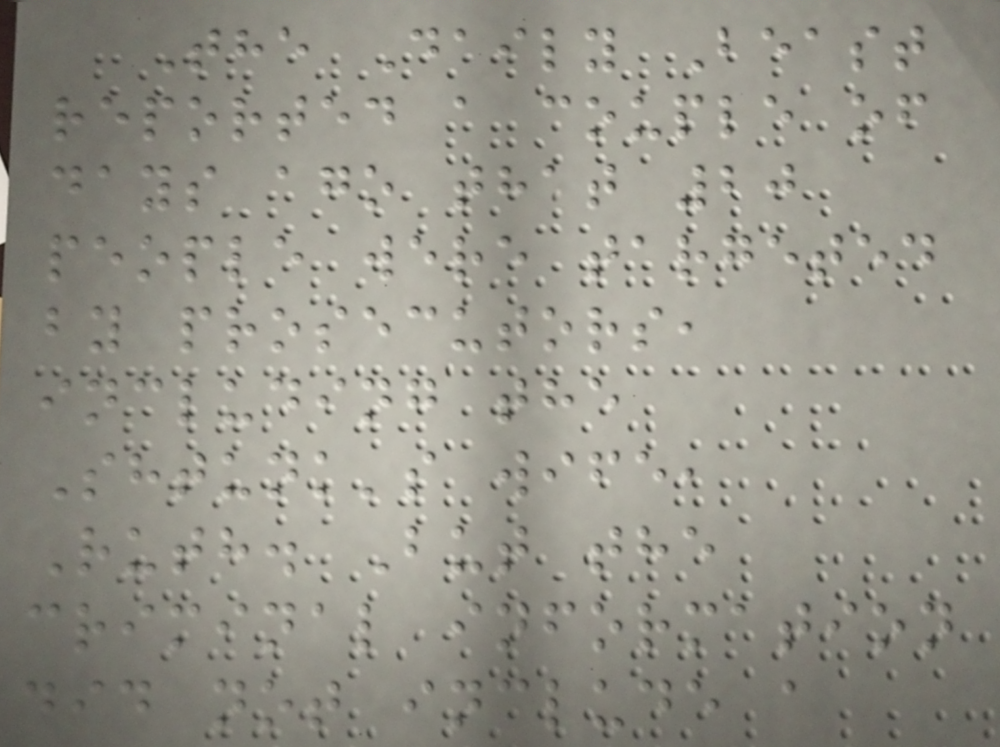The Daily Beast
reported a couple of
days ago that 20
people were targeted
by prosecutors,
including the
Shtunk's wife,
Ruth. But the
criminal information
did not include a
